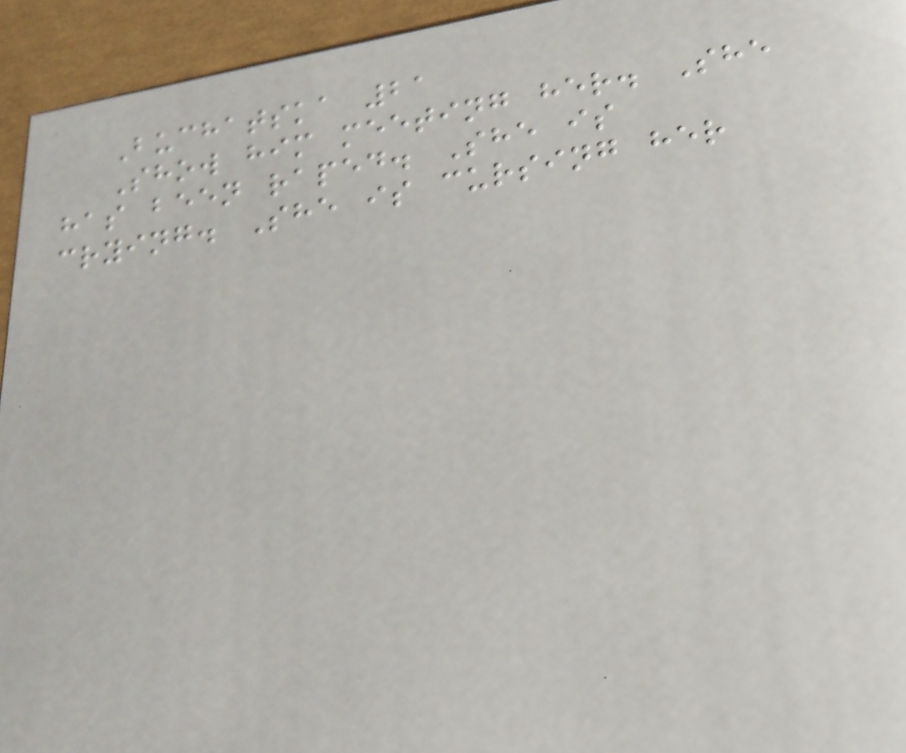Buchatska 21
Show him meeting her. She
has been raped. She is
crying. She is cursing her
